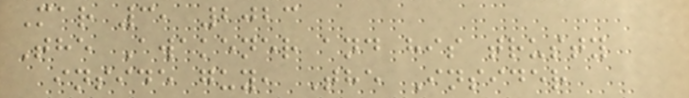Mar 3, 2023
The Awakener and his trusty
inside guy, The Insider
